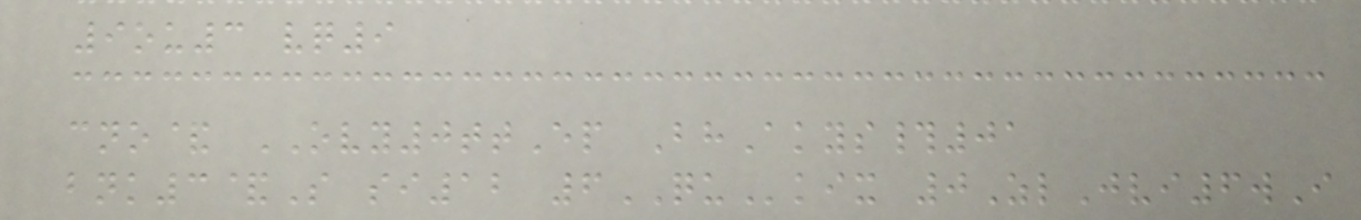9ou3 vq9
cno& OVY0ttEp BhAkys#01
bnk3&S si12 6QUkix 0ZlJvi6wI
